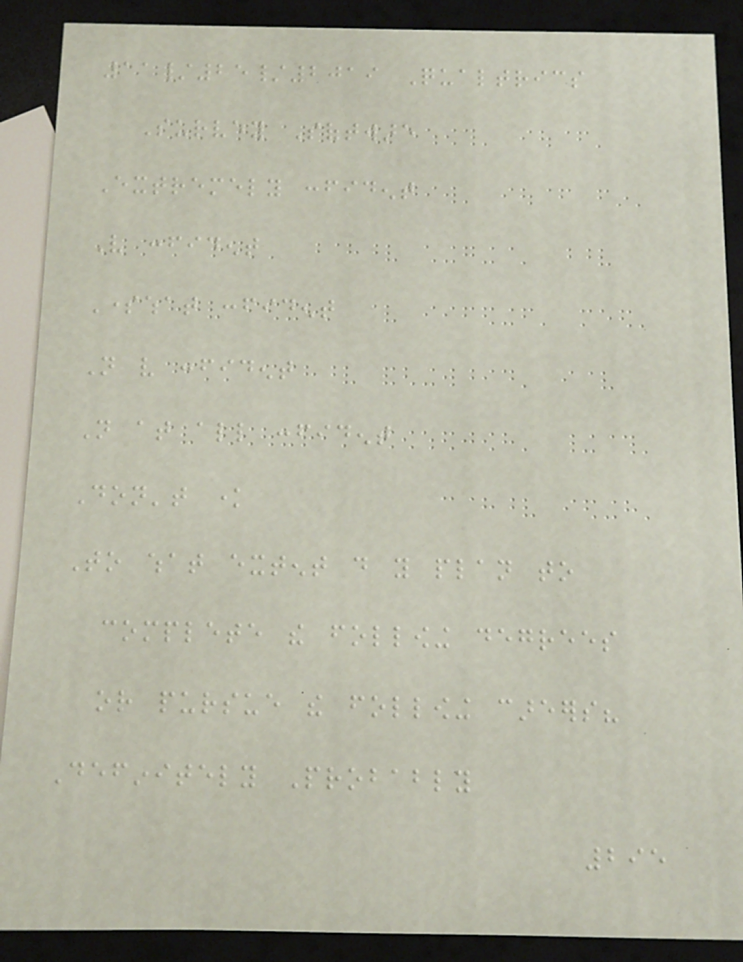11/25/2019 Qualtrics
Survey Software
Extremely confident
Very confident
Somewhat confident
Not very confident
Not at all confident
Don't know
To what extent do you plan to
complete the following degrees
or pursue the following careers?
Definitely Probably
295
